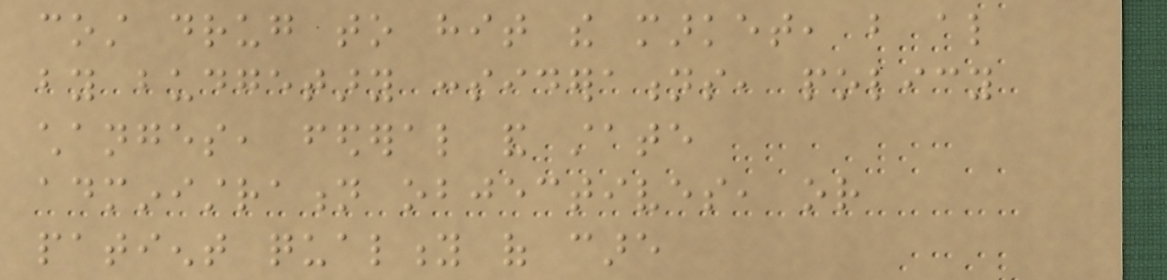cost drug to hit the market, but also
by budgetary considerations, policy
changes, federal and state
administration objectives, or
patient quality of care
